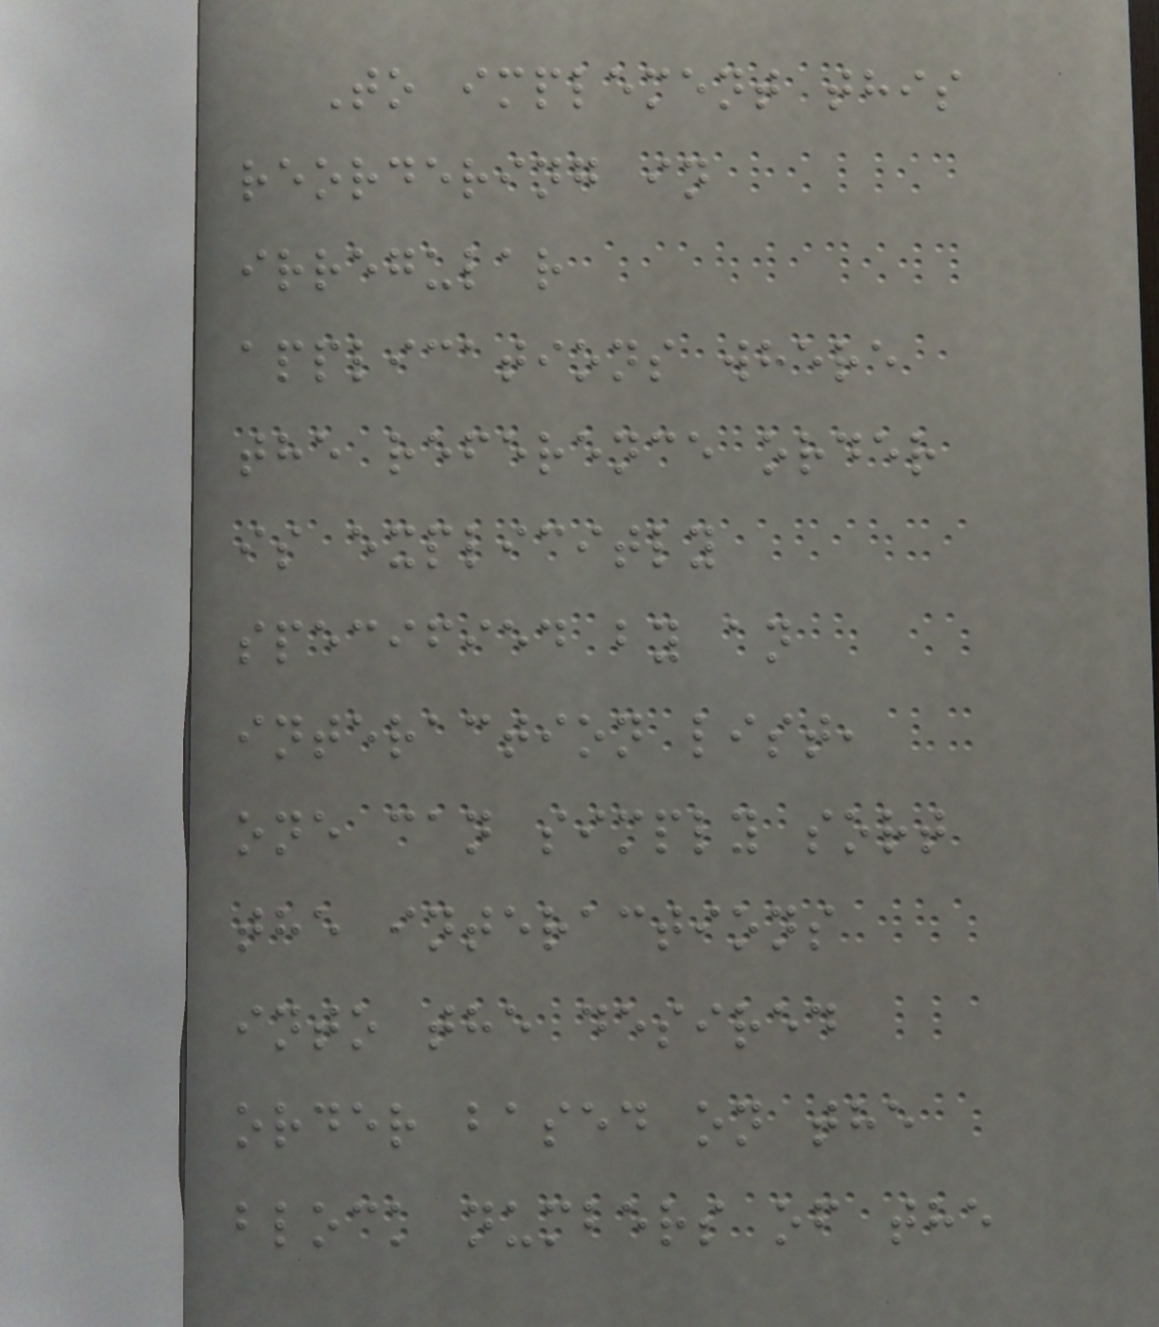To implement this
reordering in
irregular
applications where
the reference order
is explicitly
specified by an
interaction list,
one can simply sort
the interactions
into the desired
order based on the
block numbers of the
